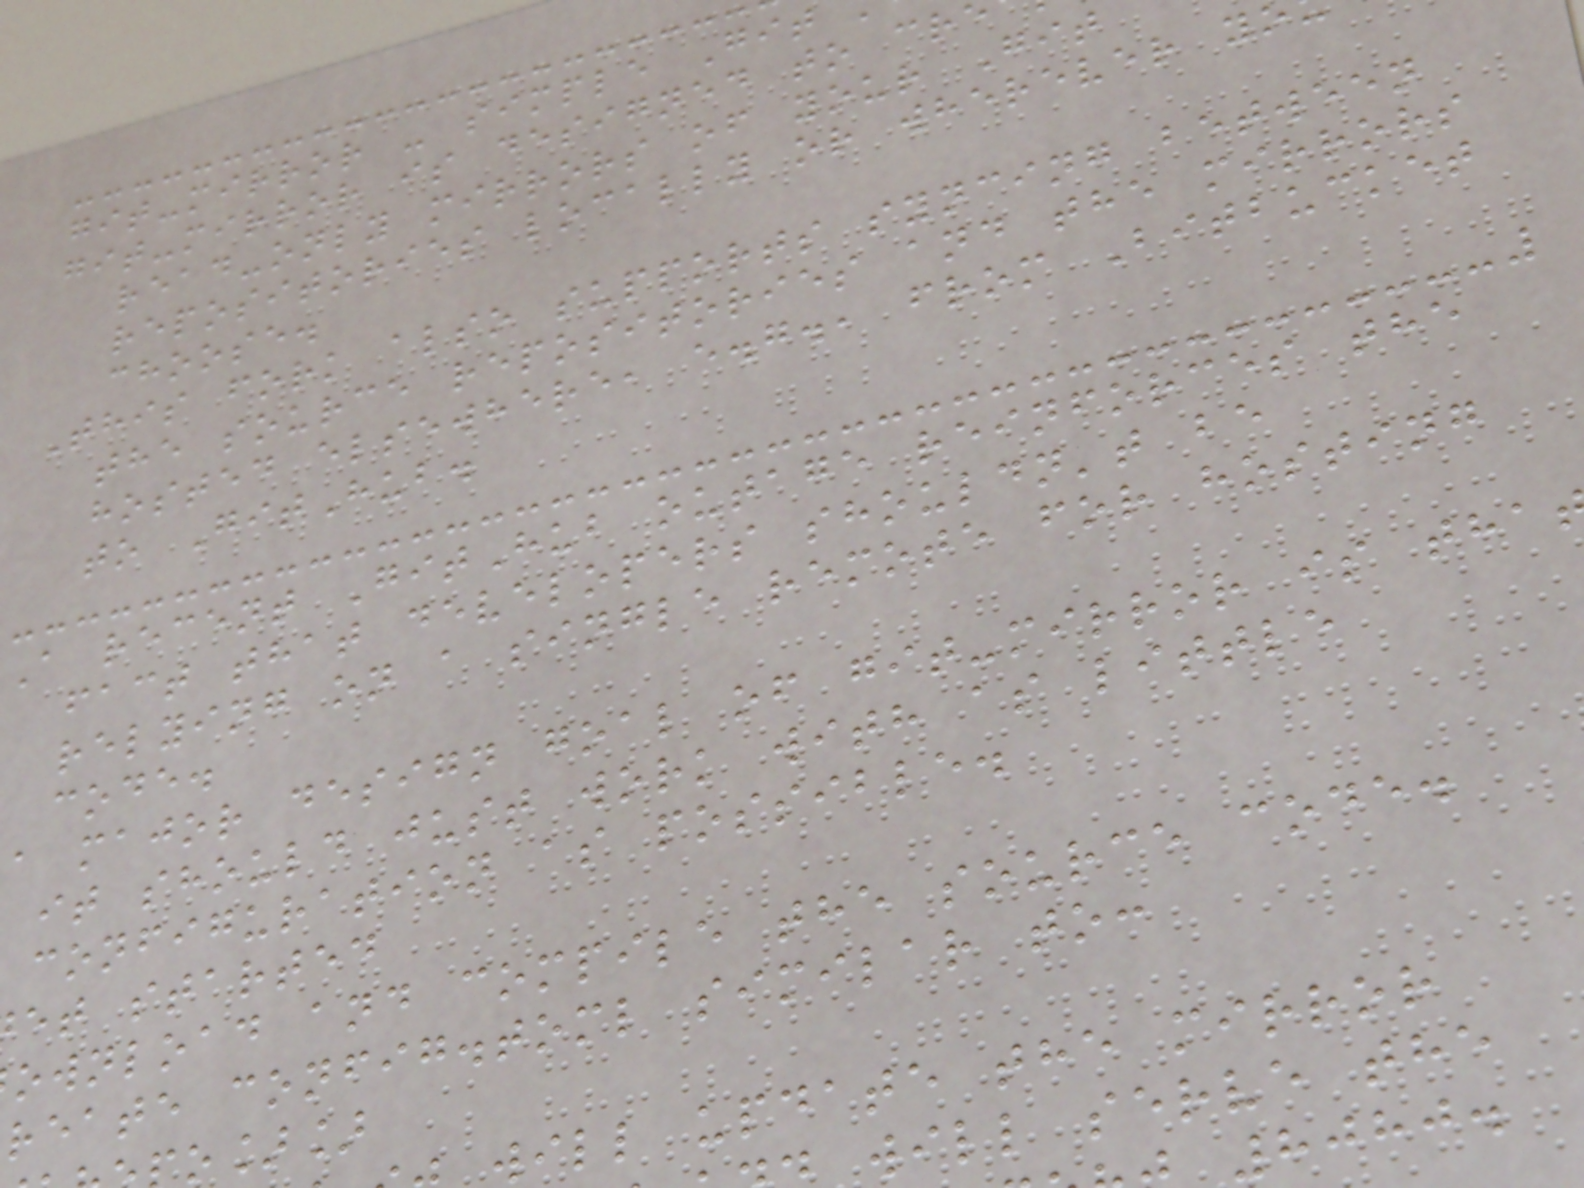git-mirror - simple Git
git-mirror is designed to cr
read-only mirrors of your Git
repositories locally or wherever yo
choose.
This fork also supports syncing between
the source repositories and the mirrors
hosted elsewhere, e.g., from Bitbucket
to GitHub.
A recent GitHub outage reinforces the
fact that developers shouldn't be
relying on a single remote for hosting
code.
a major design goal of git-mirror is tha
it should just work with as little
configuration as possible.
et started
ownload and compile the source code.
reate config.toml similar to:
o]]
will update the mirror
will serve the
